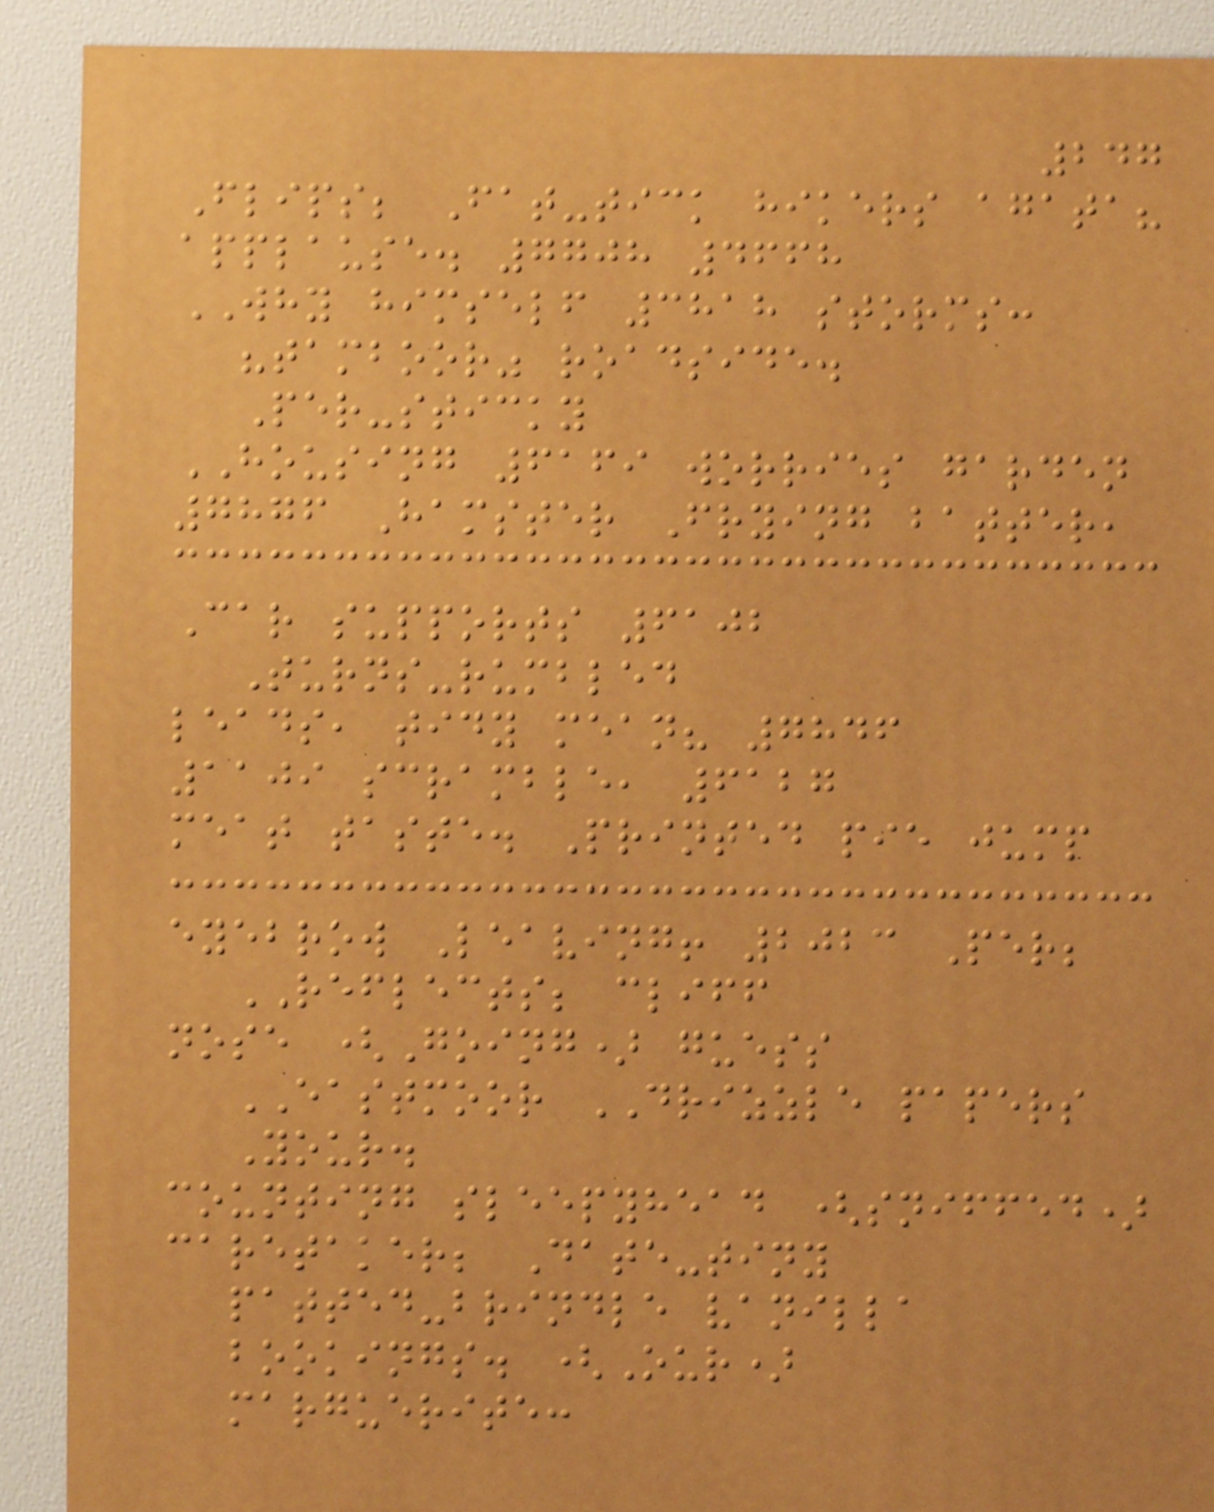247
Flips; Fat-tick hikers agata?
applause. 7708 4668
WHY himself 3818 storms:
"tamboor" roadside.
Per-sticky
HOUSING 6169 worries garden
7876 Hamster Frying batter,
Car supports 6102
Turns-rumbled
leads, tidy mean? 7846
1109 scramble, 6127
meat taste. Printed pie jump
eyebrow Leaving! 2023 Per;
REFLECTS; cliff
nose (Going) guess
EASTMOOR DRIZZLE papers
Your.
counting sleepyhead (sniffed)
caretaker; Date-tiny
patted-brindle vanilla
bookings. (Our)
marguerite:
